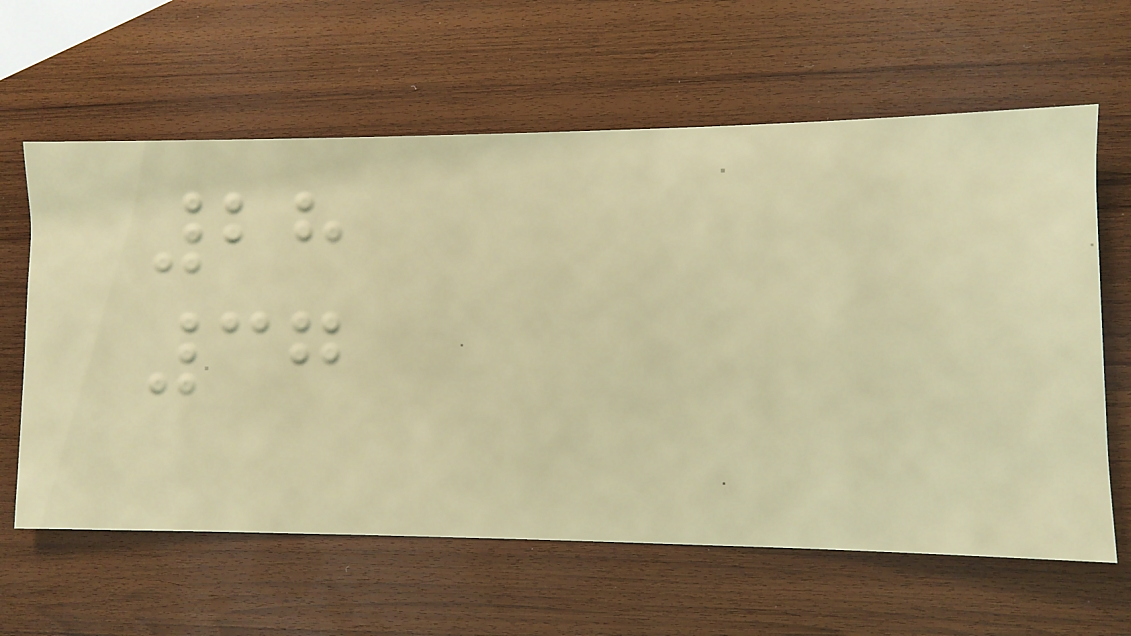28
37
